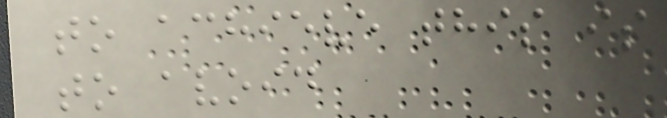to achieve this is
to avoid
